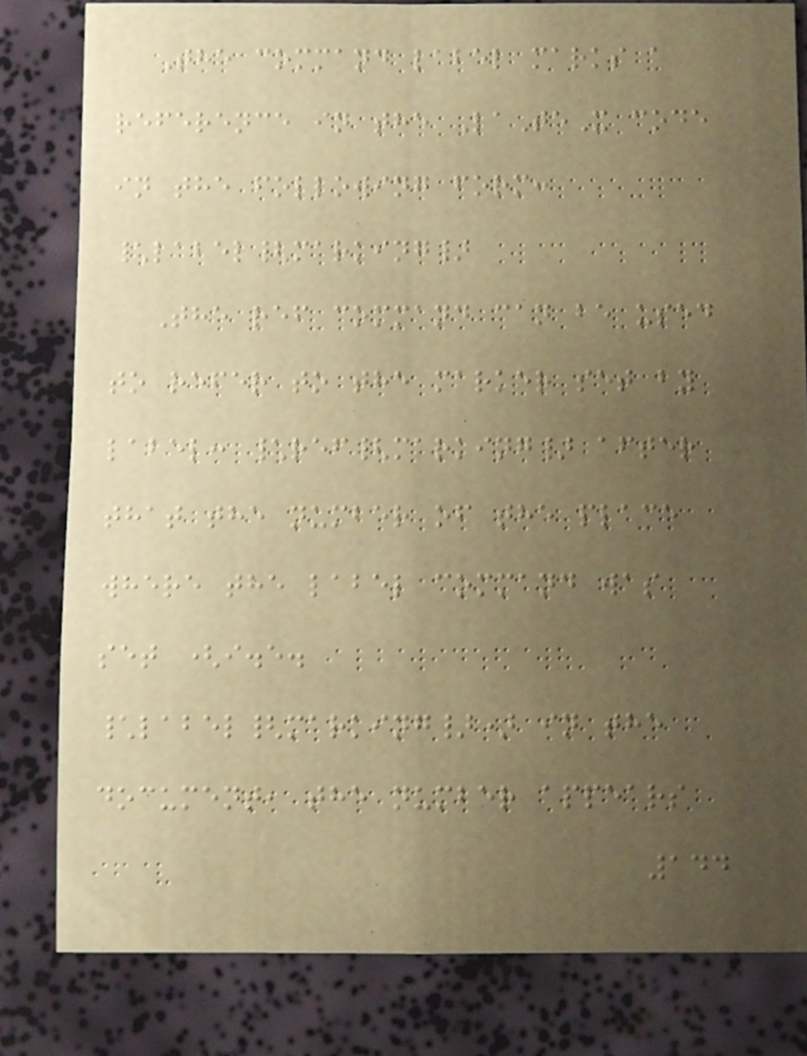The command label marks a
reference in the LaTeX code
in the following form:
\label{marking}
The ref command can be used
to refer to the marker set by
label: \ref{marking} after
that the number of the place
where the label command was
set (i.e.
\label{marking}) in the
document, the number appears
144
